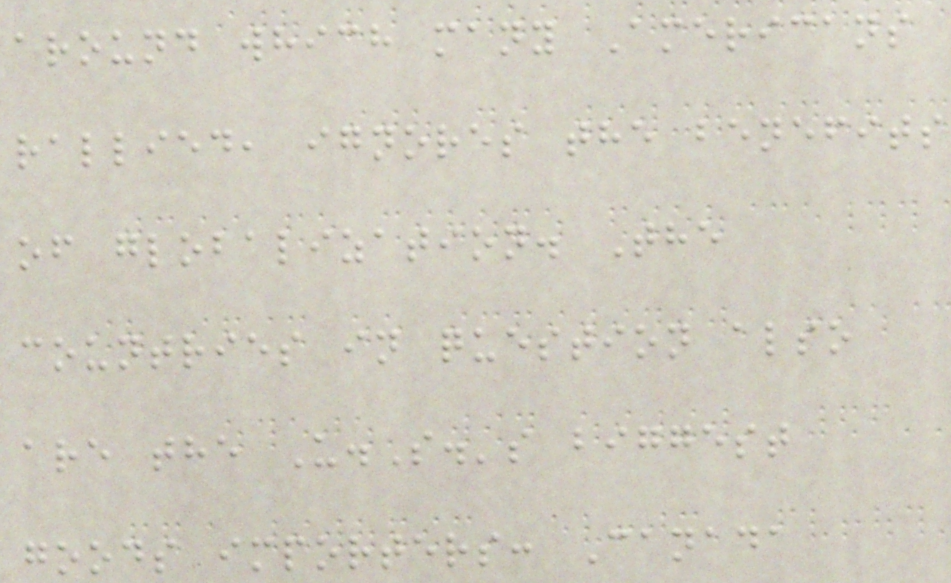around which many Americans
rallied, ignores the benefits
of globalization. The
countries in question also
are the U.S.'s biggest
goods importers: Canada
